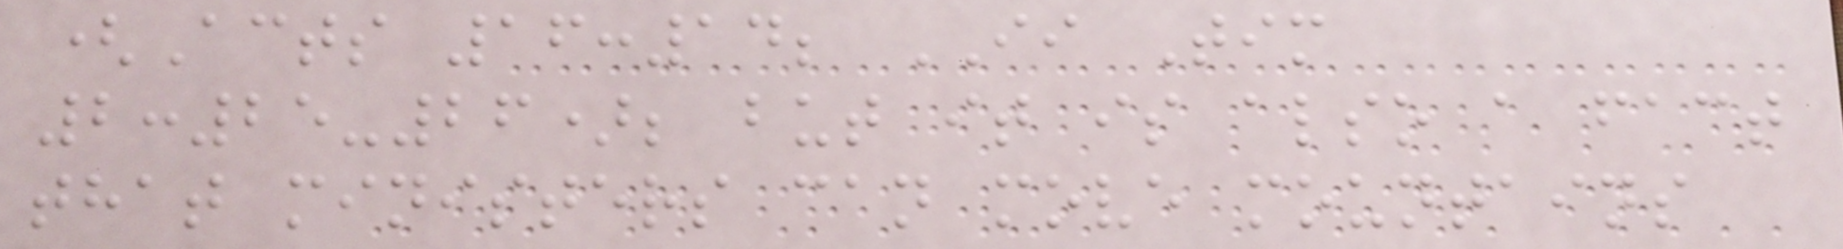(Acts 16:14; II Tim
2:25-26); but it is also a fact
that ministers can move mountains
